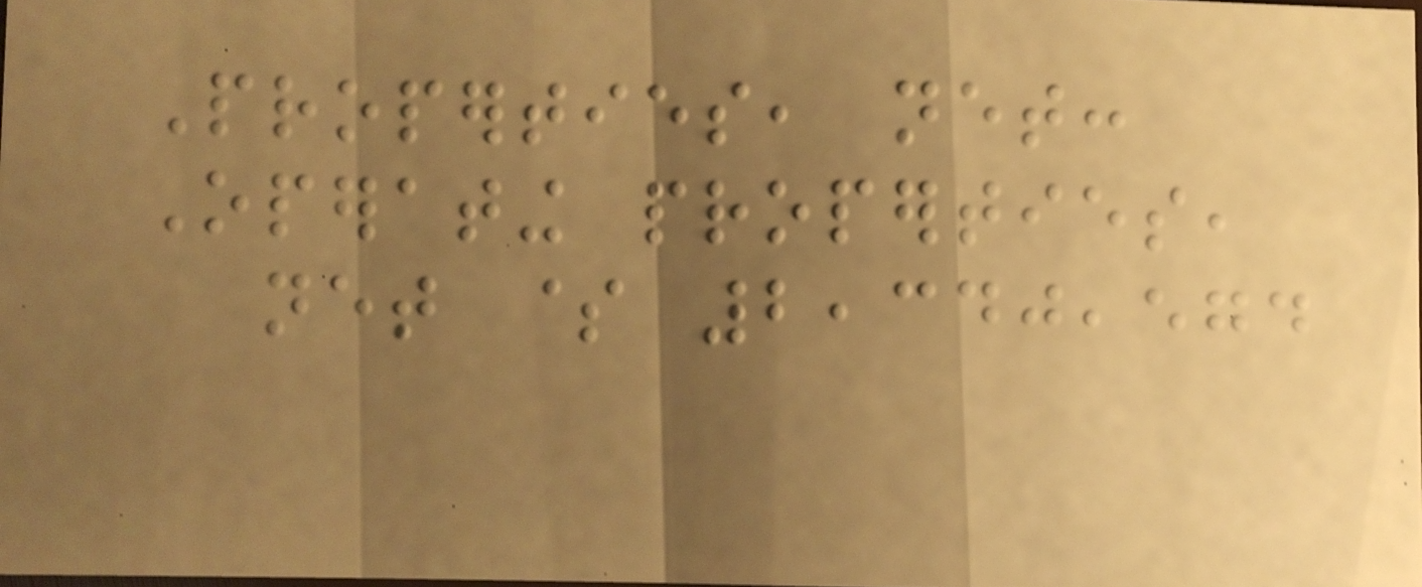Properties, net:
Operating properties,
net $ 2,340,574
